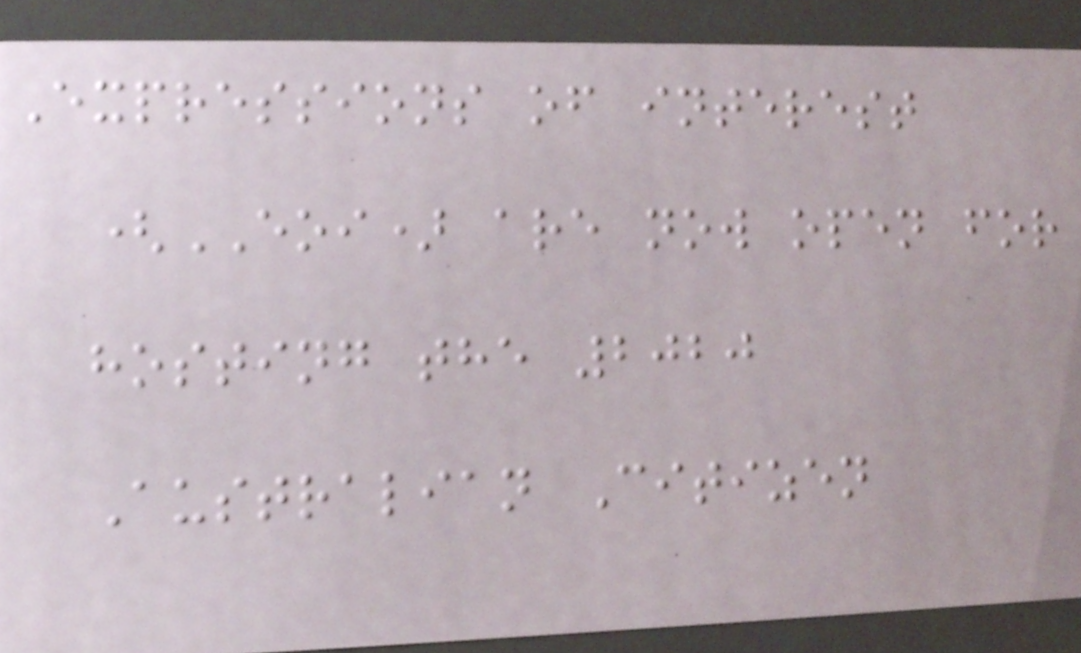Expressions of interest
(EOI) are now open for
hosting the 2020
Australian Citizen
